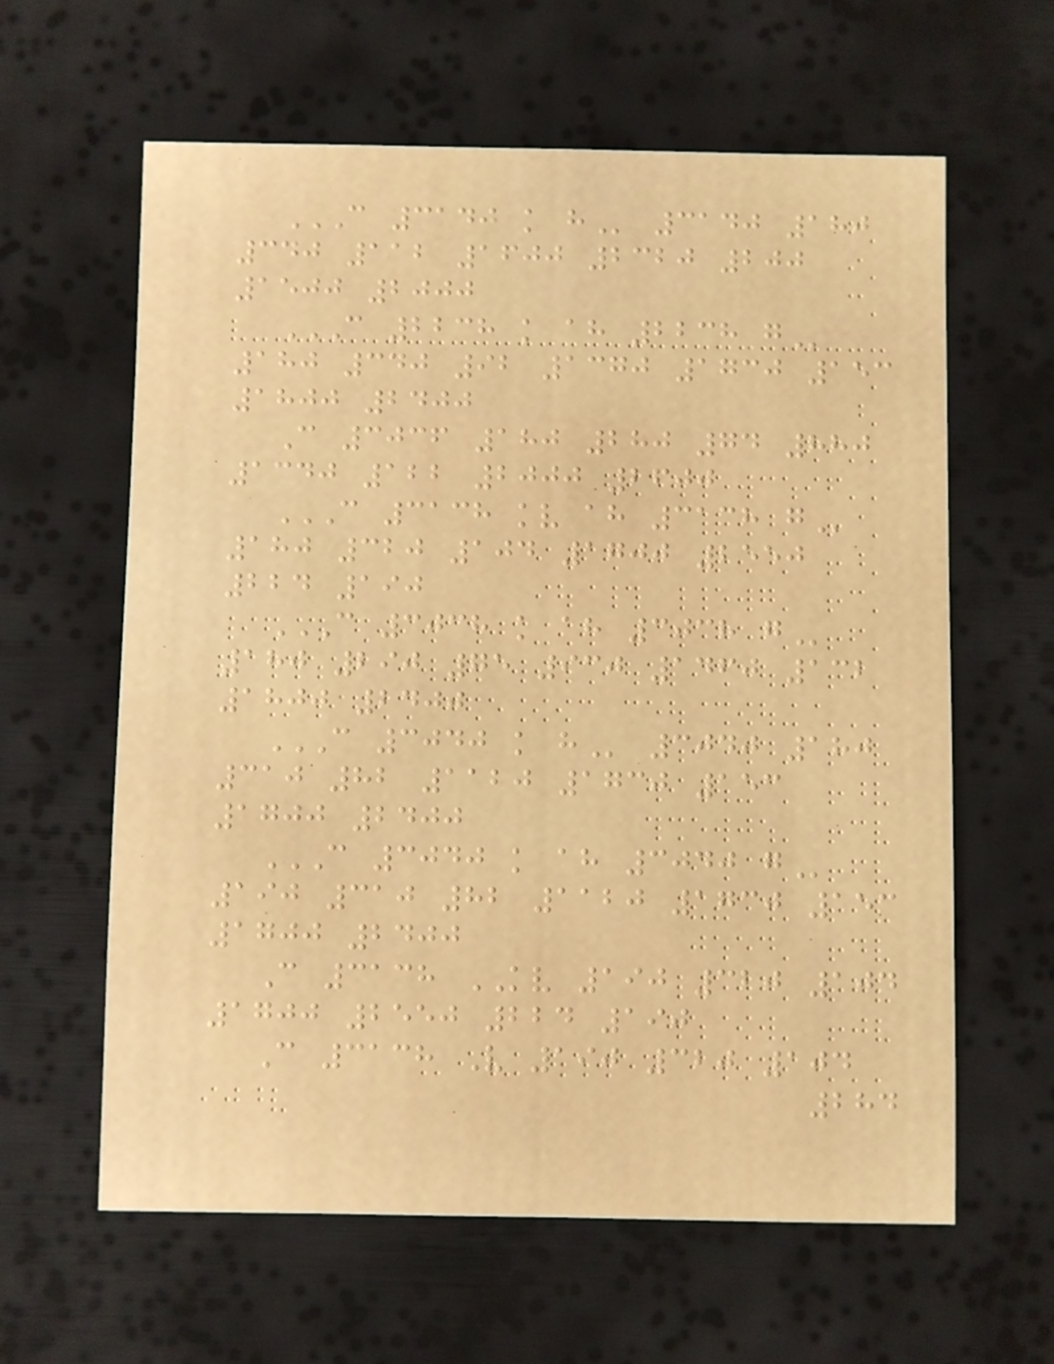C 3140 K H 3140 180
340 112 1600 2320 200
1500 2000
C 2238 K AH 2238 G
180 340 92 1370 1730 153
1800 2400
C 3036 180 280 74 880
1340 122 2000 2600
C 3138 KV AH 3138 G
180 320 104 1700 2550
224 190
C 3038 K AH 3038 G
180 290 75 930 1460 132
1800 2400
C 3040 K H 3040 180
310 82 1120 1730 153
1700 2400
C 3040 K AH 3040 G
190 310 82 1120 1730 153
1700 2400
C 3138 KV 190 320 104
1700 2550 224 190
C 3138 V 190 320 104
284
